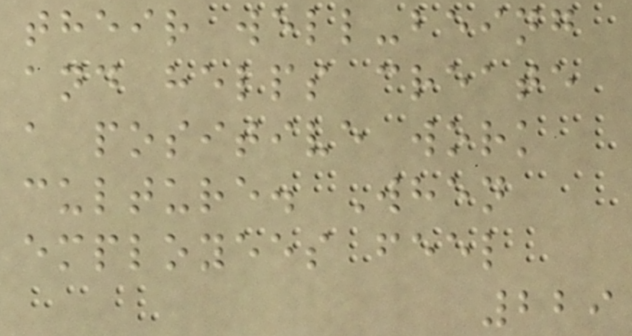their well-being
and helps create
a positive work
culture. When
employees feel
229
